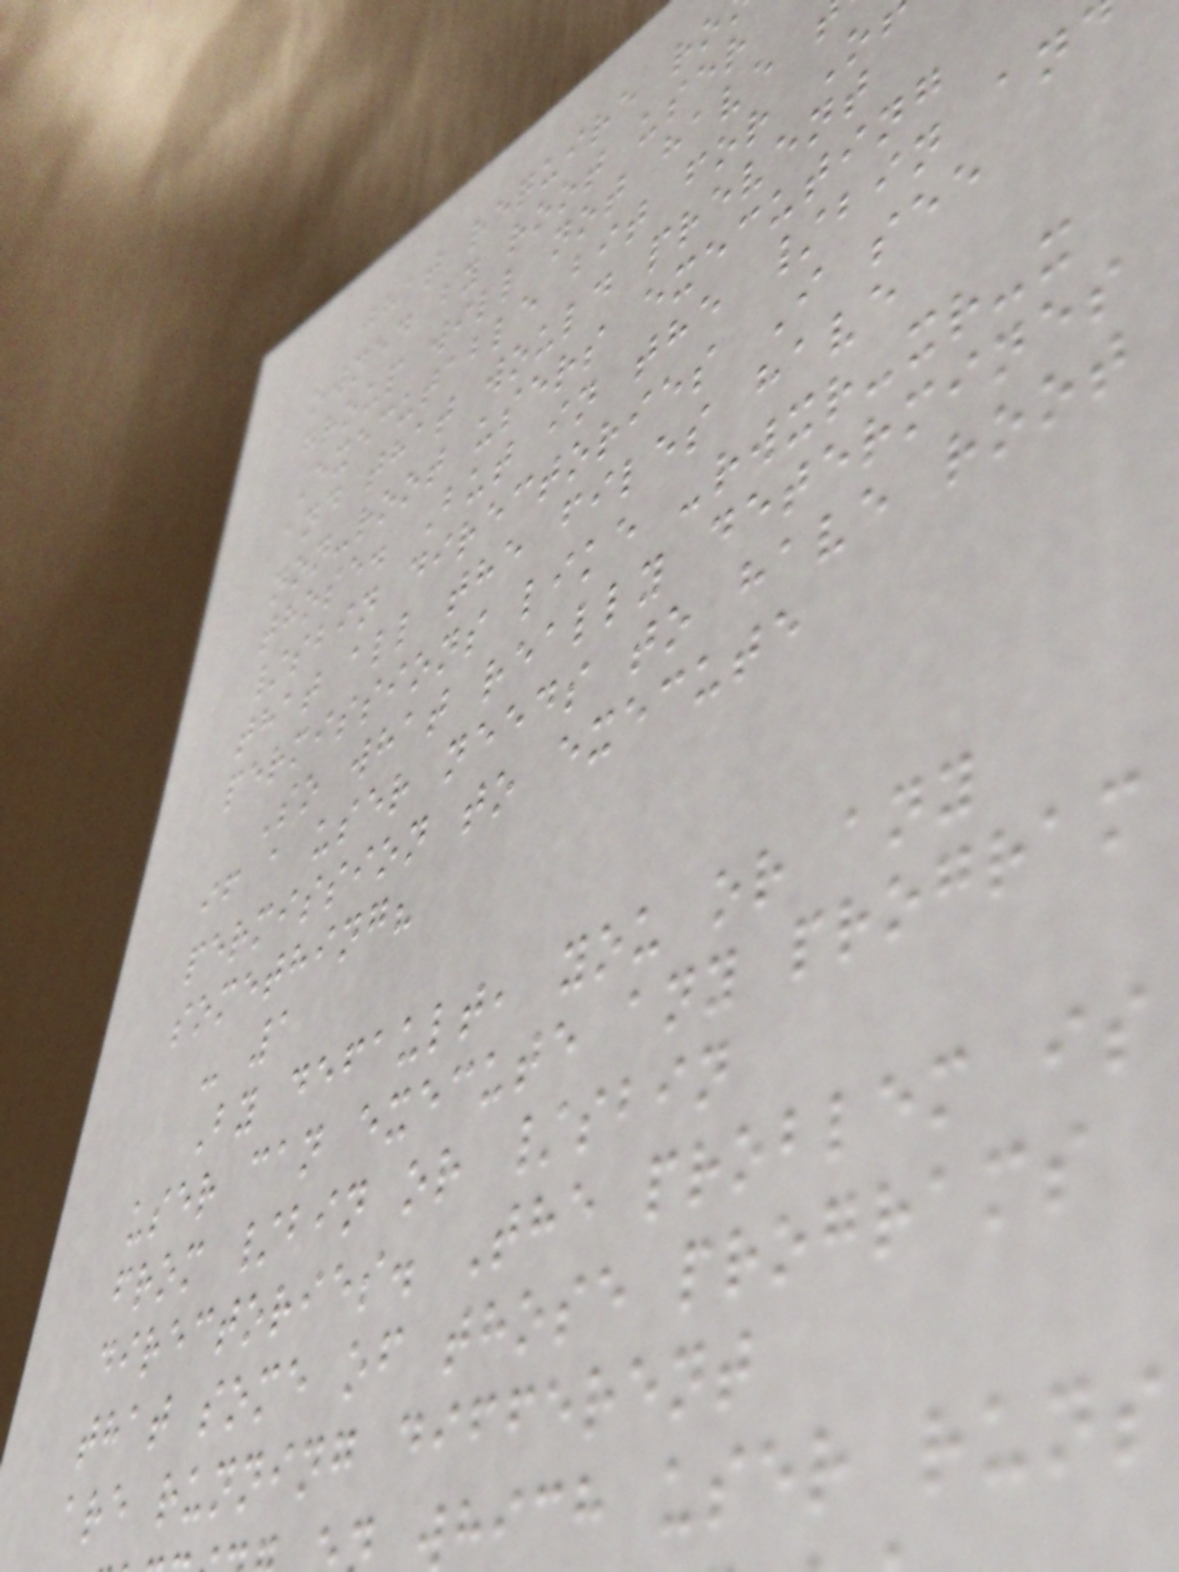that require ro
owned by root user
group will not have
Executable bit for O
and that would prevent
non-root users executing
those. But in the /bin an
/sbin directories I see
that all the files have
permissions like -rwxr-xr-x
So what really determines
if a user needs to have root
permission to execute
something?
- 1
By default, you or any
user can execute any program
from /bin or /sbin
directories. The problem is
that some of those programs
are running different
which user runs
